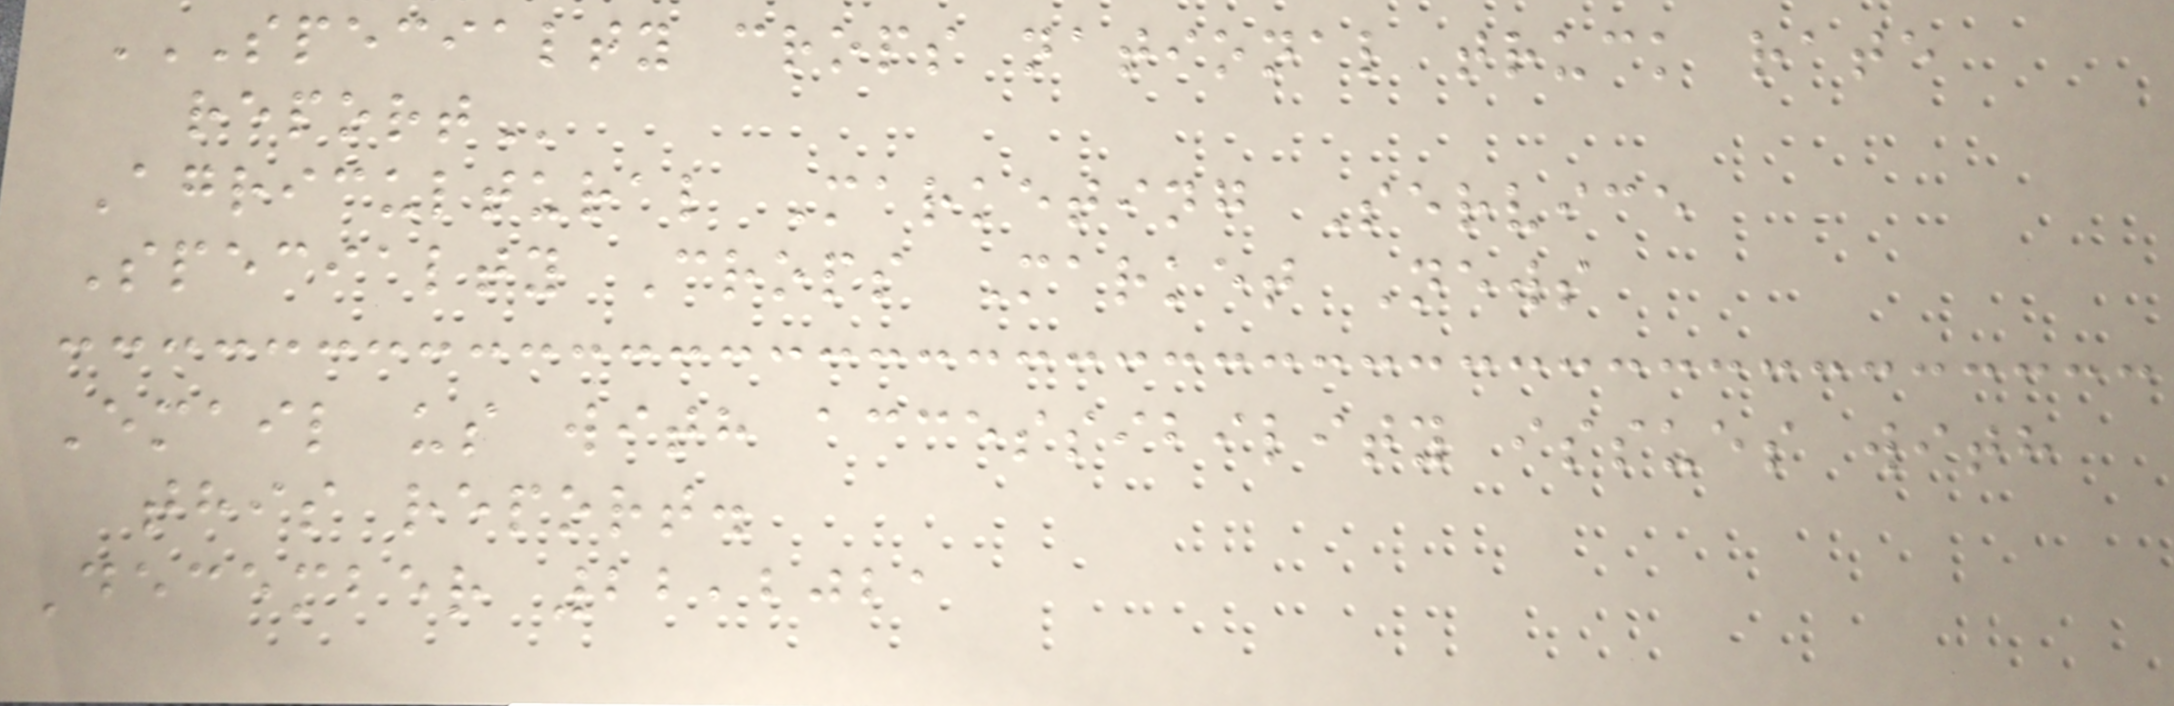SPECIALTY CROPS NATIONAL TRUCK RATE
REPORT
Agricultural Marketing Service
Specialty Crops Market News
Email us with accessibility issues with
this report.
December 22,2021
